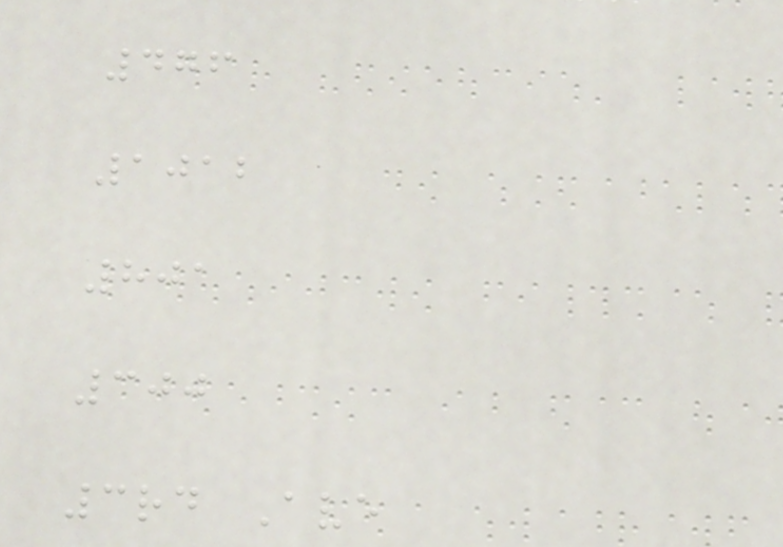476
1012
801
300
3rd Ave
